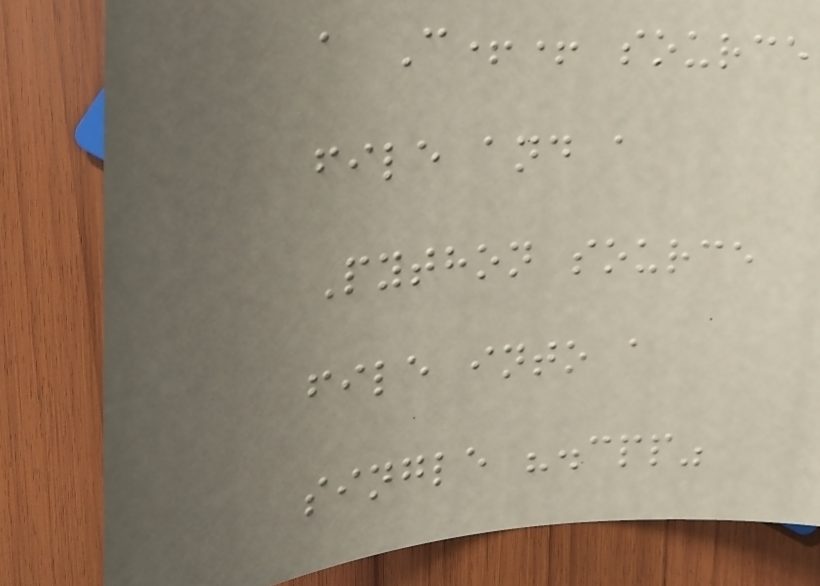a C++ source
file and a
Python source
file into a
single ".cpp"
